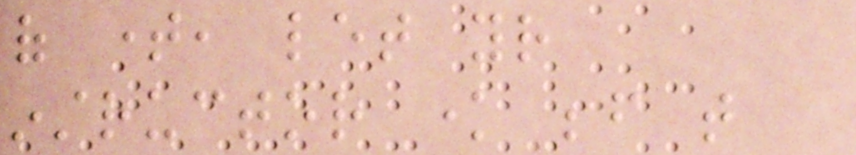of time, let your
instructor know before that
